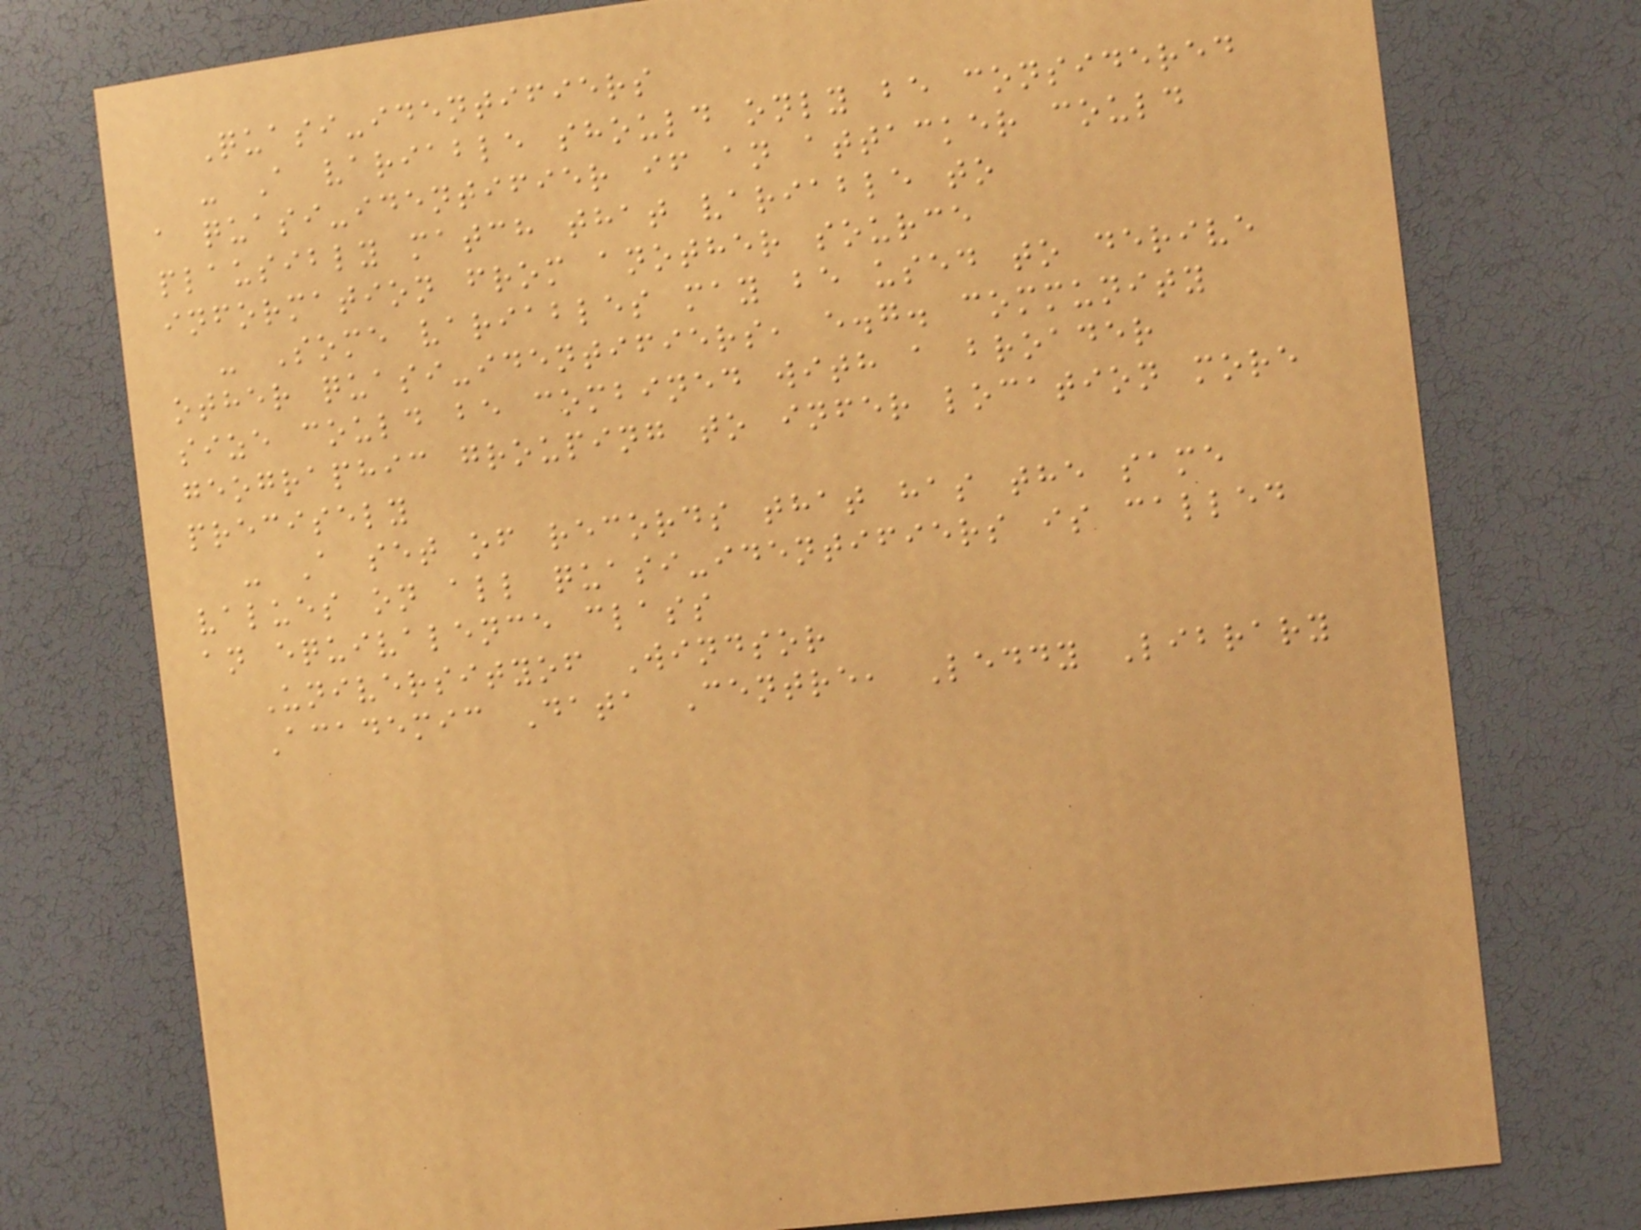Quasi-identifiers
- A variable should only be considered
a quasi-identifier if an attacker could
plausibly match that variable to
information from another source
- Some variables may be used to derive
other quasi-identifiers, e.g. community
size could be combined with a broader
geographic grouping to infer location more
precisely
- A set of records that has the same
values on all quasi-identifiers is called
an equivalence class
Universityof Windsor
Academic Data Centre, Leddy Library
